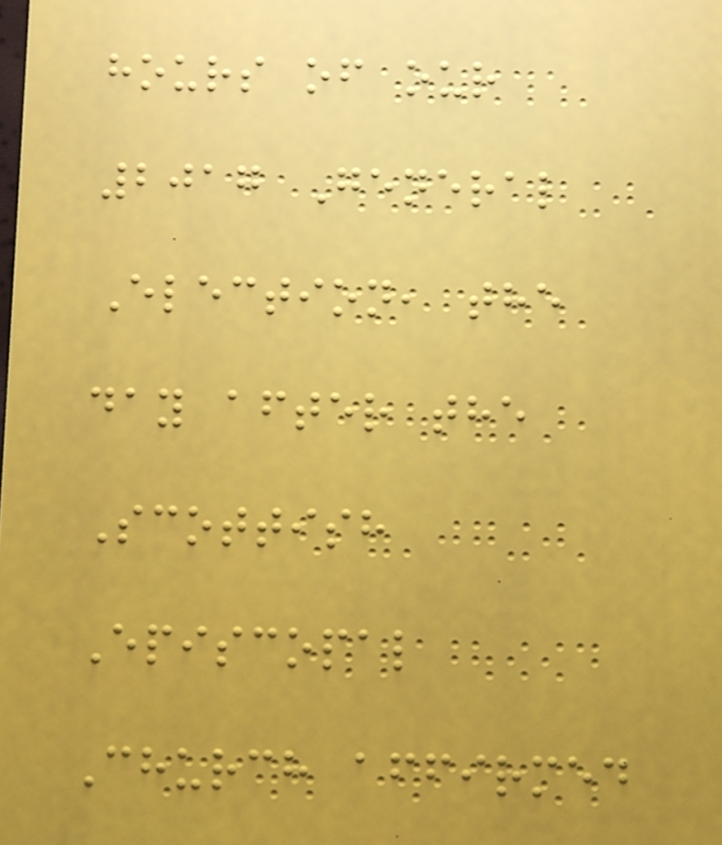hours of our
2017 General
Election, the
day after the
Scottish
Episcopal
Church affirmed
